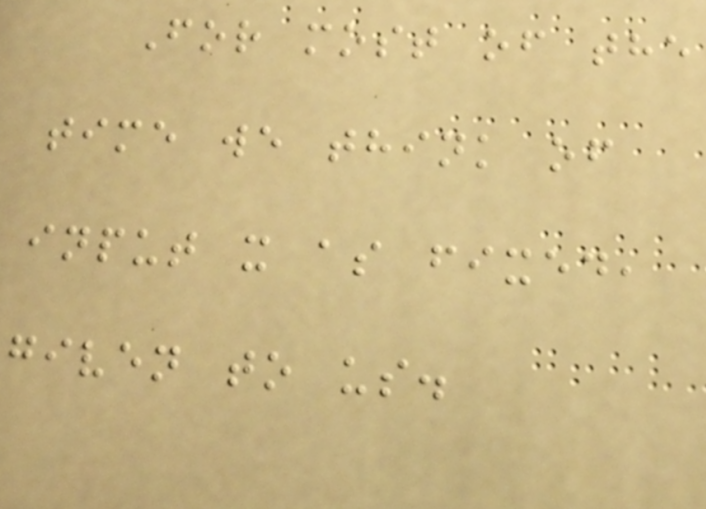For most of the
time we think of
input x as fixed,
given to us.
